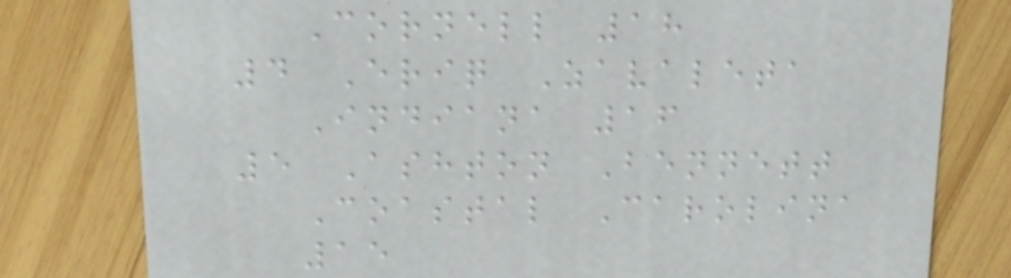Cornell 18
4 Eriq Zavaleta
Indiana 16
5 Ashton Bennett
Coastal Carolina
15
